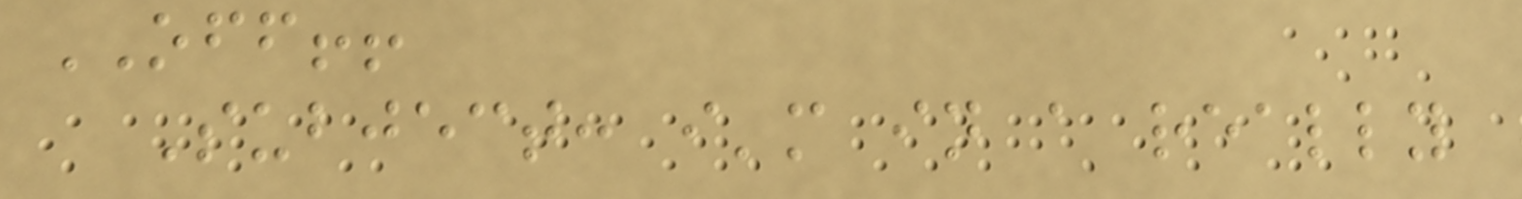OFF!!
Subject: i'm in a really
